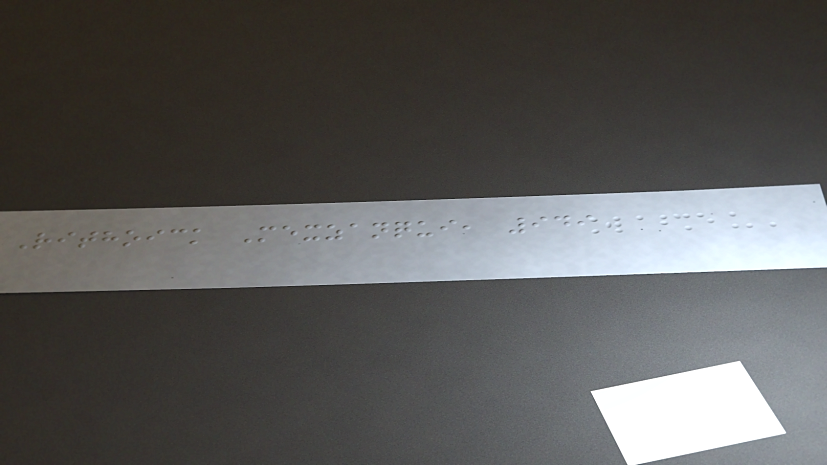Rithoick Mexzanqui, 949
